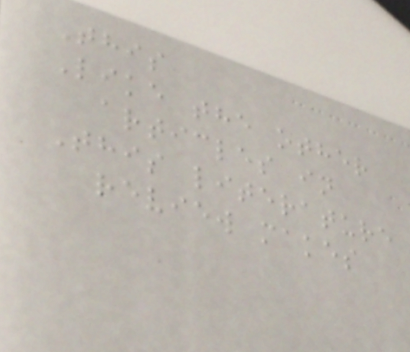This
Like the other
articles in
This literature
review makes
